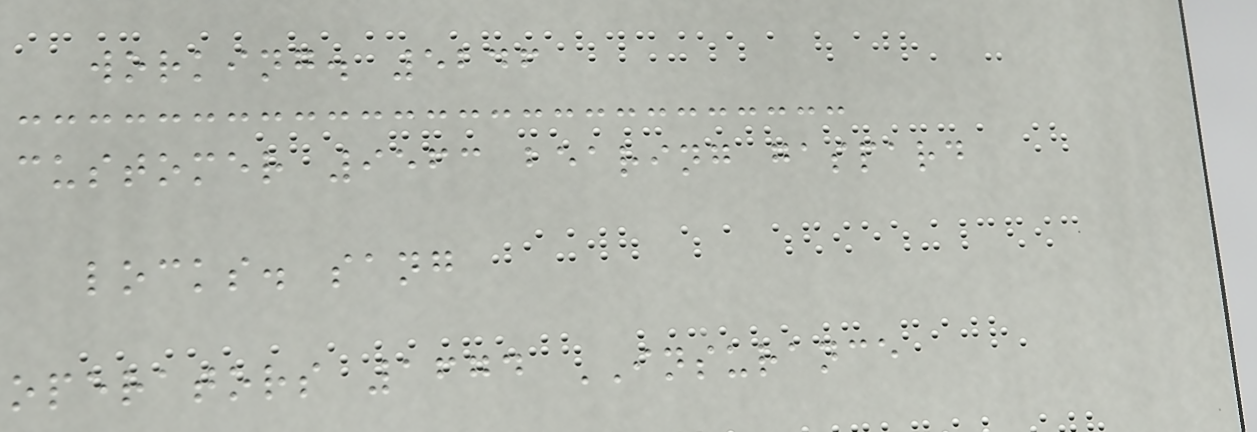working. 5246
customer 9563 bearing gaspard
locks. sang
operators 1674 INSURANCE
